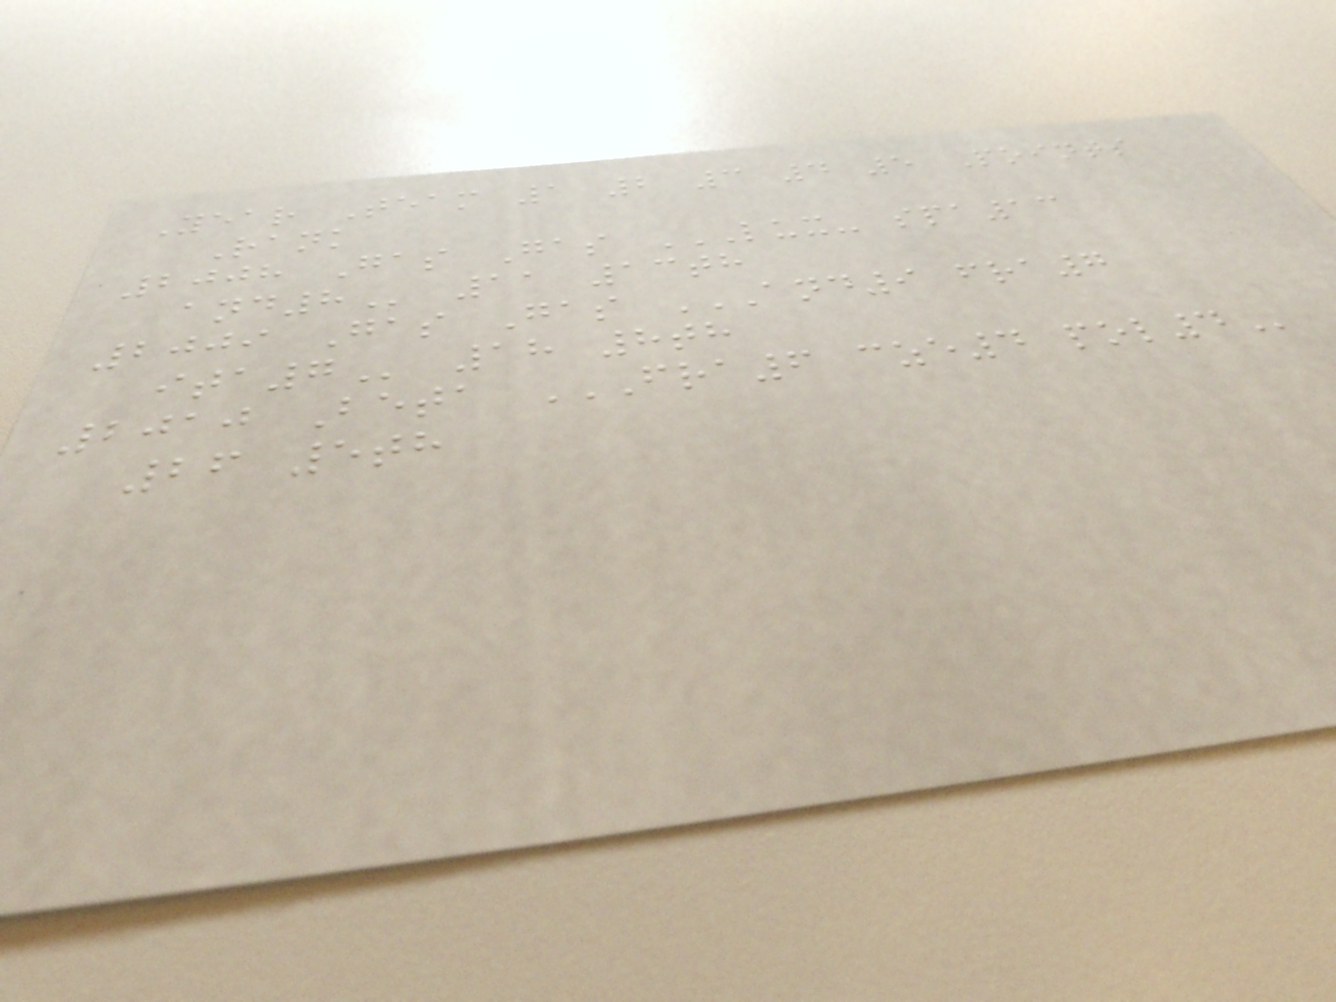Year Team 1 2 3 4 5 Points
Rank
2008 Gas Gas LUX- SPA13
AND8 11 13th
2009 Gas Gas AND9 FRA7
ITA7 18 8th
2010 Beta FRA6 CZE4 POL4
26 5th
